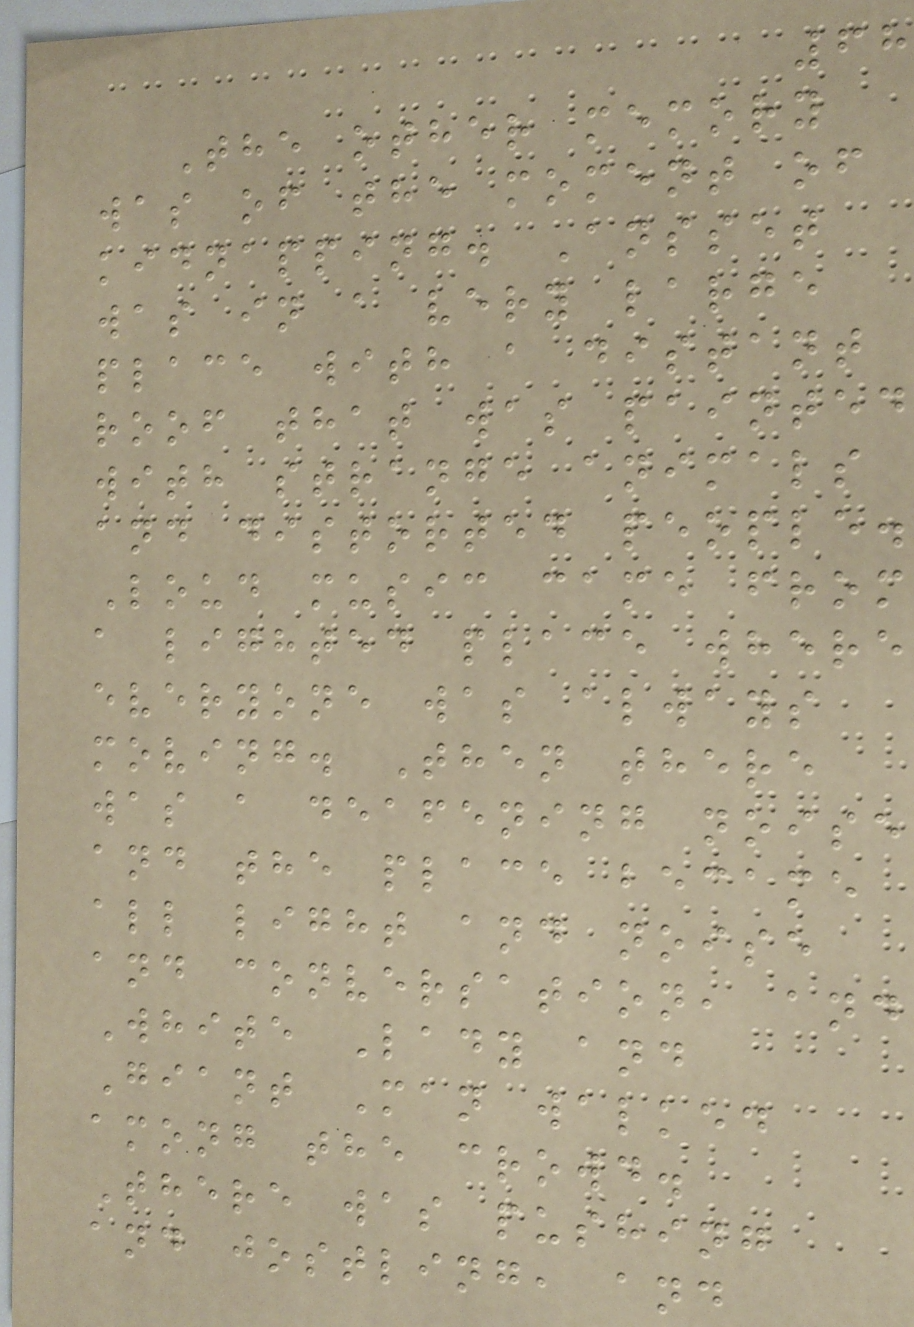68
The other memory
was of the moment of
kidnapping. Ansset
was in a very large
place with a distant
roof that was painted
with strange animals
and distorted people.
Loud music came from
a lighted place where
everyone was always
moving. Then there
was a deafening noise
and the place became
all light and noise
and conversation, and
White Lady and
Giant Man walked
among the crowd.
There was pushing
and jostling, and
